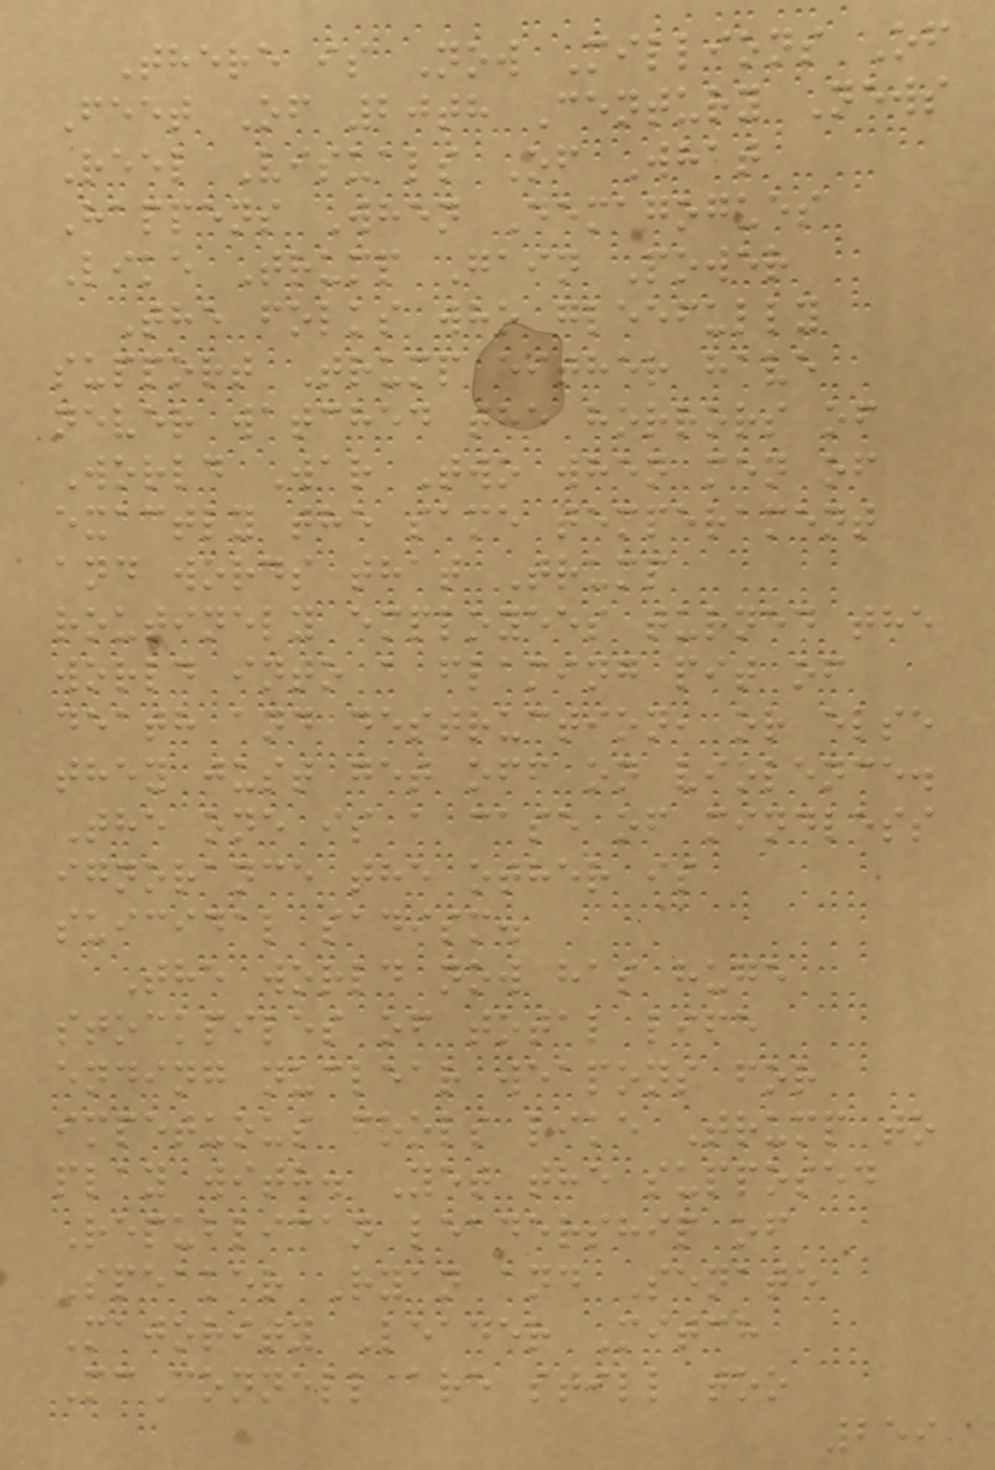There is Now Millions Of
Feet Of 20th Century News
Reel Visuals Of What
Happens When Demagogues
Like Trump Gain Power
The folks who gleefully
support Trump either have
never watched the horrors of
World War Two when men of
exactly the same temperament
and words that Trump
routinely employees turned the
world into a flaming pit of
death and destruction, or else
they just get off on violence.
The one is a case of mindless
ignorance the other is
suicidal sadism.
The world now has huge
stockpiles of total life
ending nuclear weapons for
impetuous fools like Trump to
play with. Yet the supposed
Republican leadership of
Speaker Ryan and Senate
Majority Leader Mitch
McConnell are still too
259
